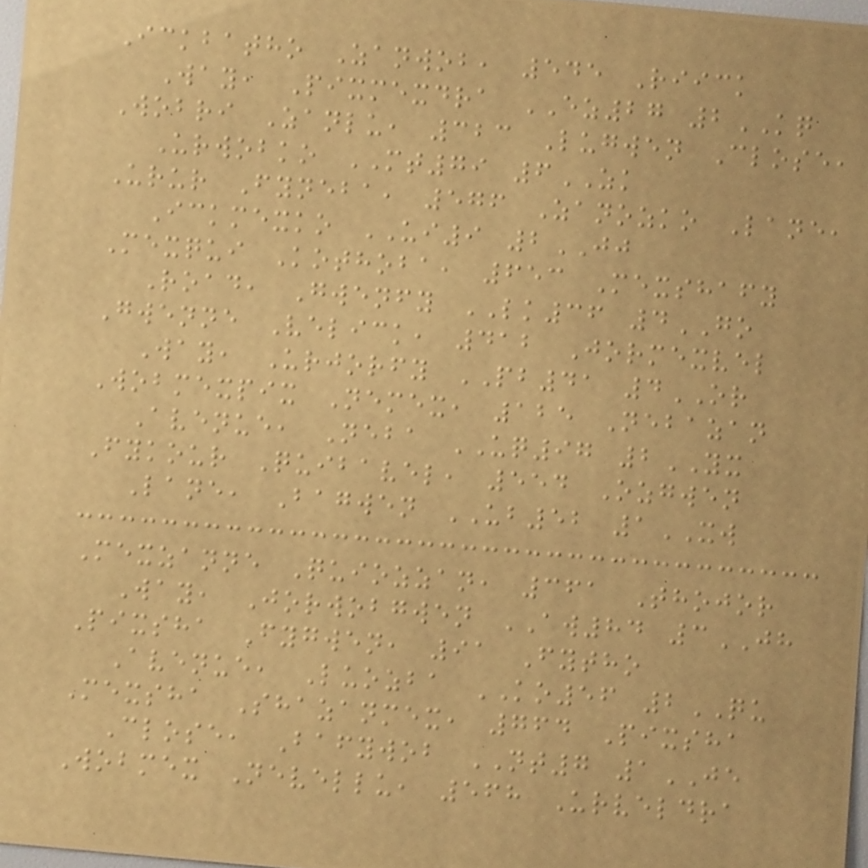Ickbatho Zanwob, 545 Riick
Way, Pixmexdra EZ27 2KQ
Wobri Zanlu, 323 Lugwen Close,
Urwobko MT79 6ZK
Urur Fyneba, 576 Zanozko Lane,
Ickmexko UI9 2JJ
Mexqui Kothoba, 653 Mexshafy
Road, Gwenfy LK36 4GO
Gwenne Velick, 412 Jormexvel
Way, Urjorfy PB41 4OR
Wobmexpix Nemex, 125 Nebazan
Avenue, Neba UQ97 2YX
Fykour Quibavel, 554 Ozgwen
Lane, Bagwen UB52 1XW
Mexzanne Quiozzan, 361 Thojor
Way, Jorwobgwen AW84 3JH
Pixsha Fygwen, 91 Fytho
Avenue, Luozba KO56 2QU
Mexsha Shazanmex, 764 Pixsha
Close, Bafywob NT7 1JE
Wobmex Nevellu, 568 Urveldra
